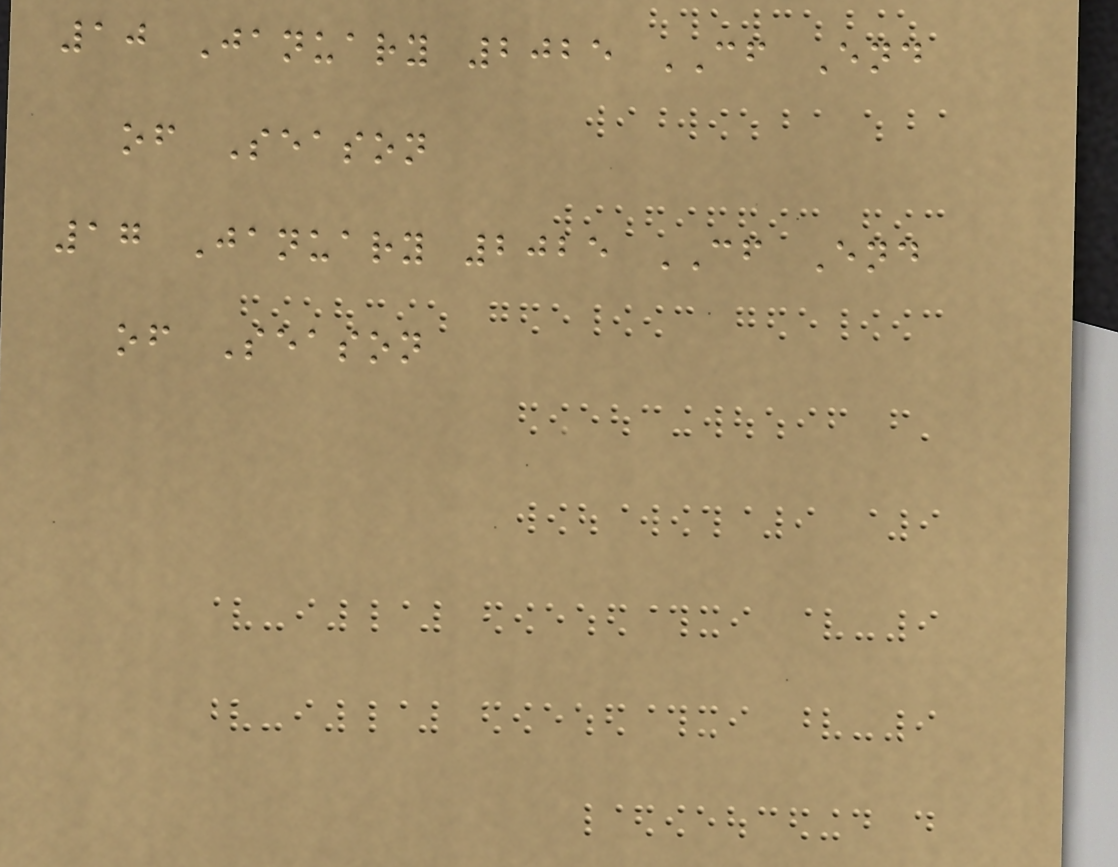10 January 2025 CF End
of Season
17 January 2025 CF End
of Season
